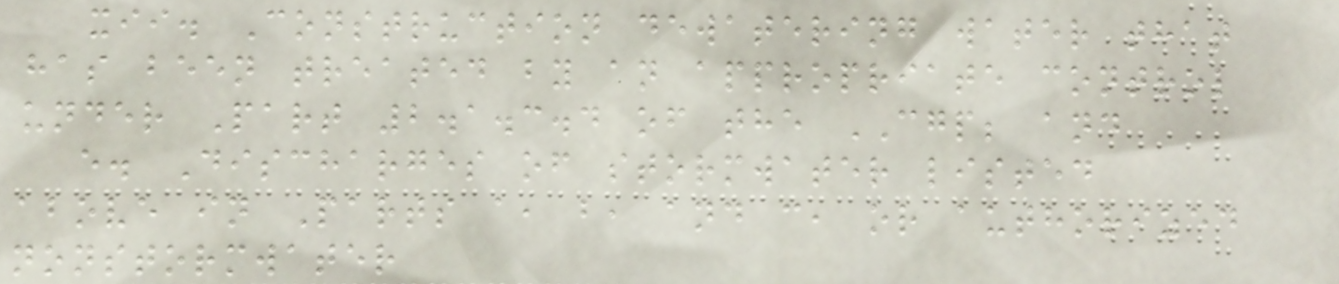xii. Construction dewatering water that
has been treated by an appropriate control
under Part 2.1.3.4 of the CGP; and
e. Discharges of stormwater listed
above in Parts a, b, and c, or authorized
nonstormwater
